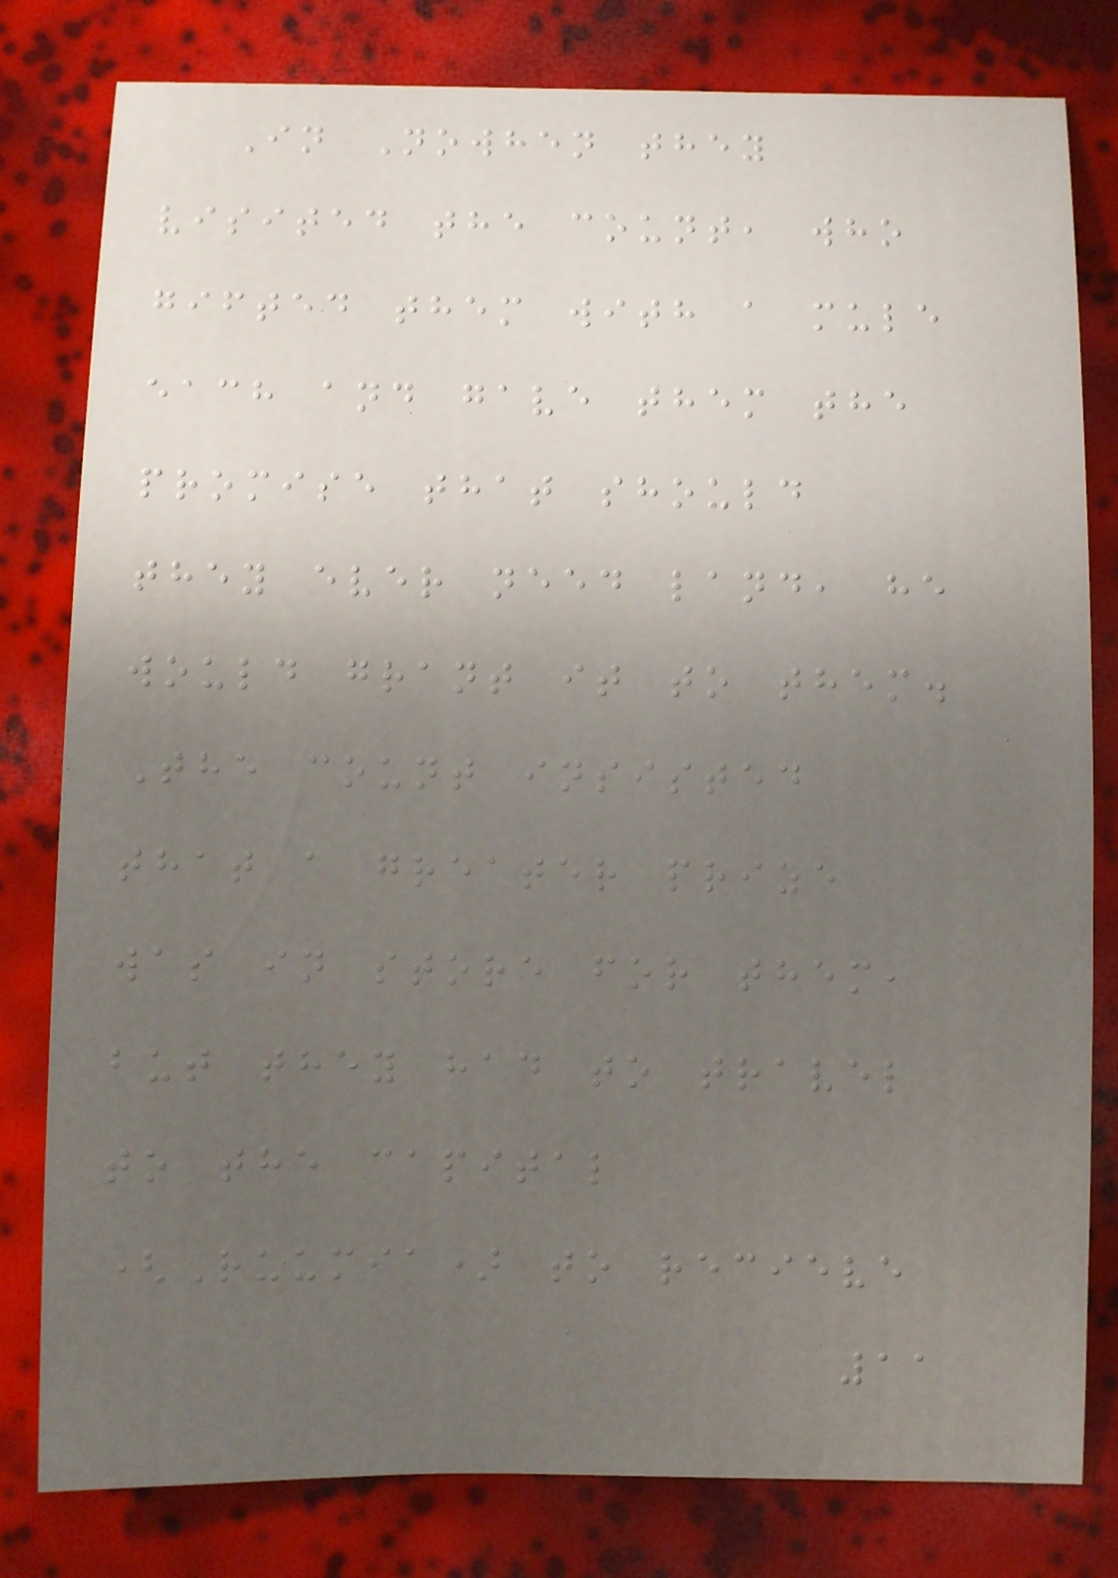In Nowhen they
visited the count, who
gifted them with a mule
each and gave them the
promise that should
they ever need land, he
would grant it to them.
The count insisted
that a greater prize
was in store for them,
but they had to travel
to the capital
(Ruumia) to recieve
11
